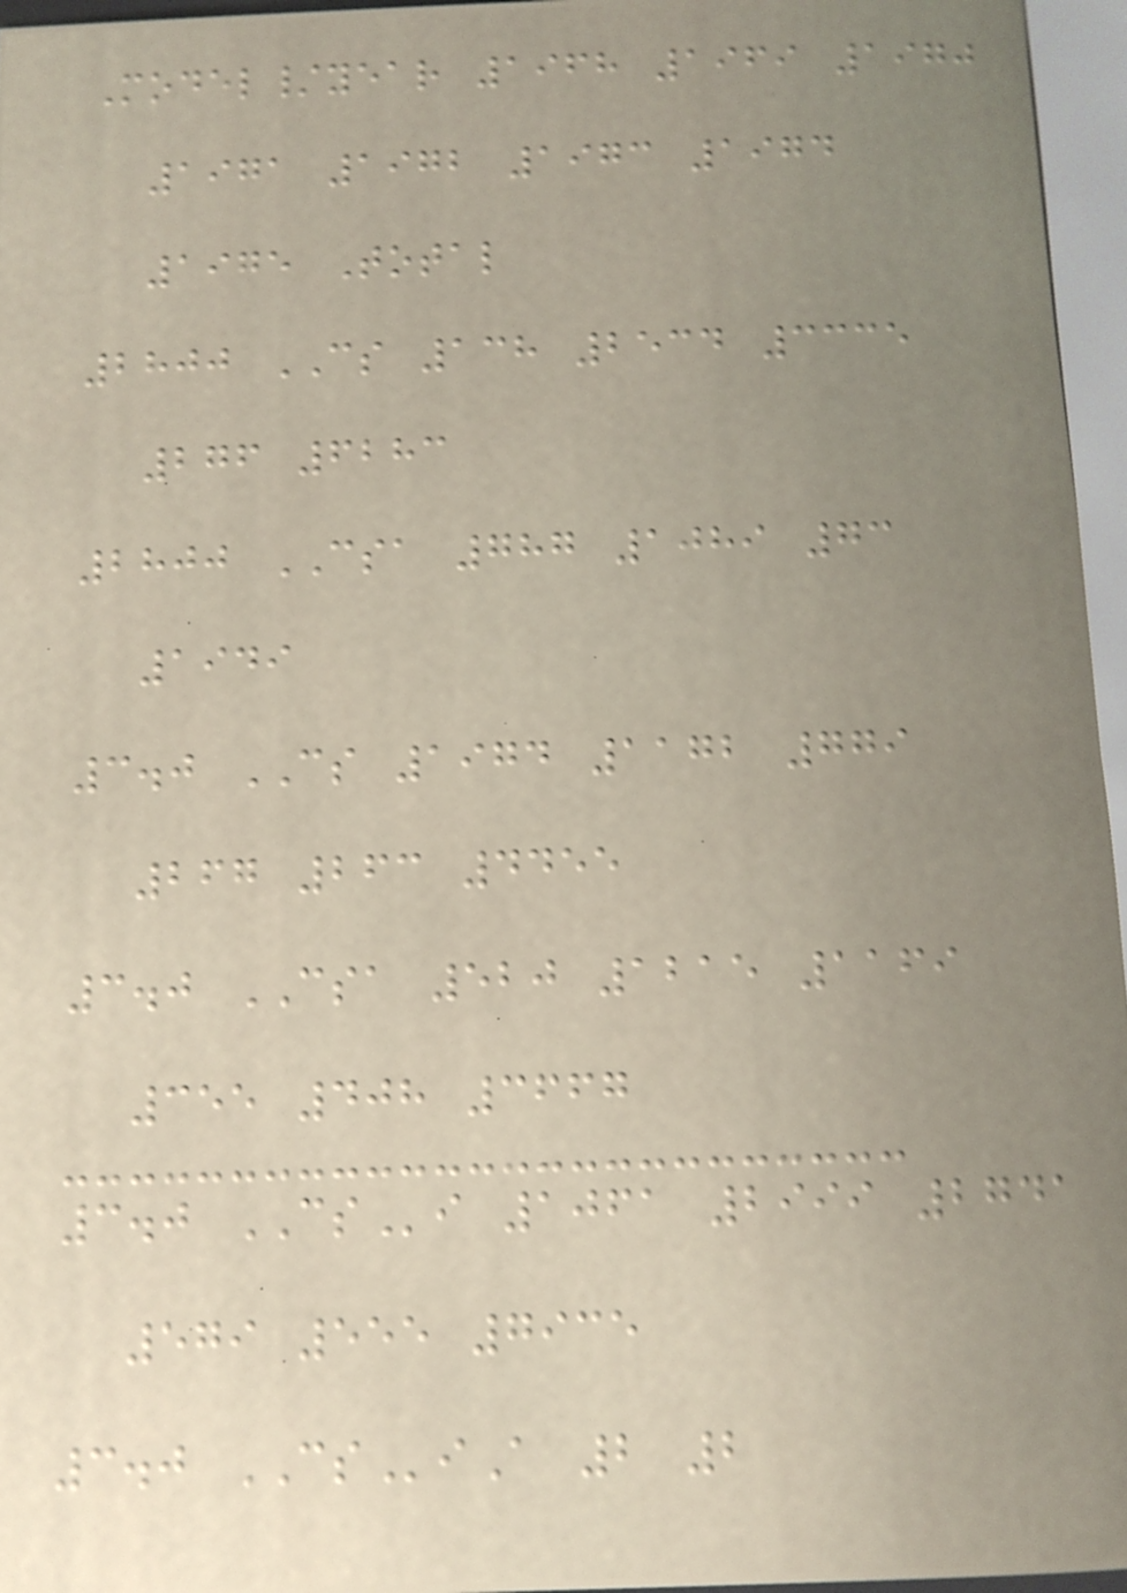Model/year 1968 1969 1970
1971 1972 1973 1974
1975 Total
2800 CS 138 2534 3335
276 6283
2800 CSA 787 1089 73
1949
3.0 CS 1974 1172 779
267 263 4455
3.0 CSA 520 1215 1169
355 408 3667
3.0 CSi 1061 2999 2741
579 555 7935
3.0 CSiA 2 2
